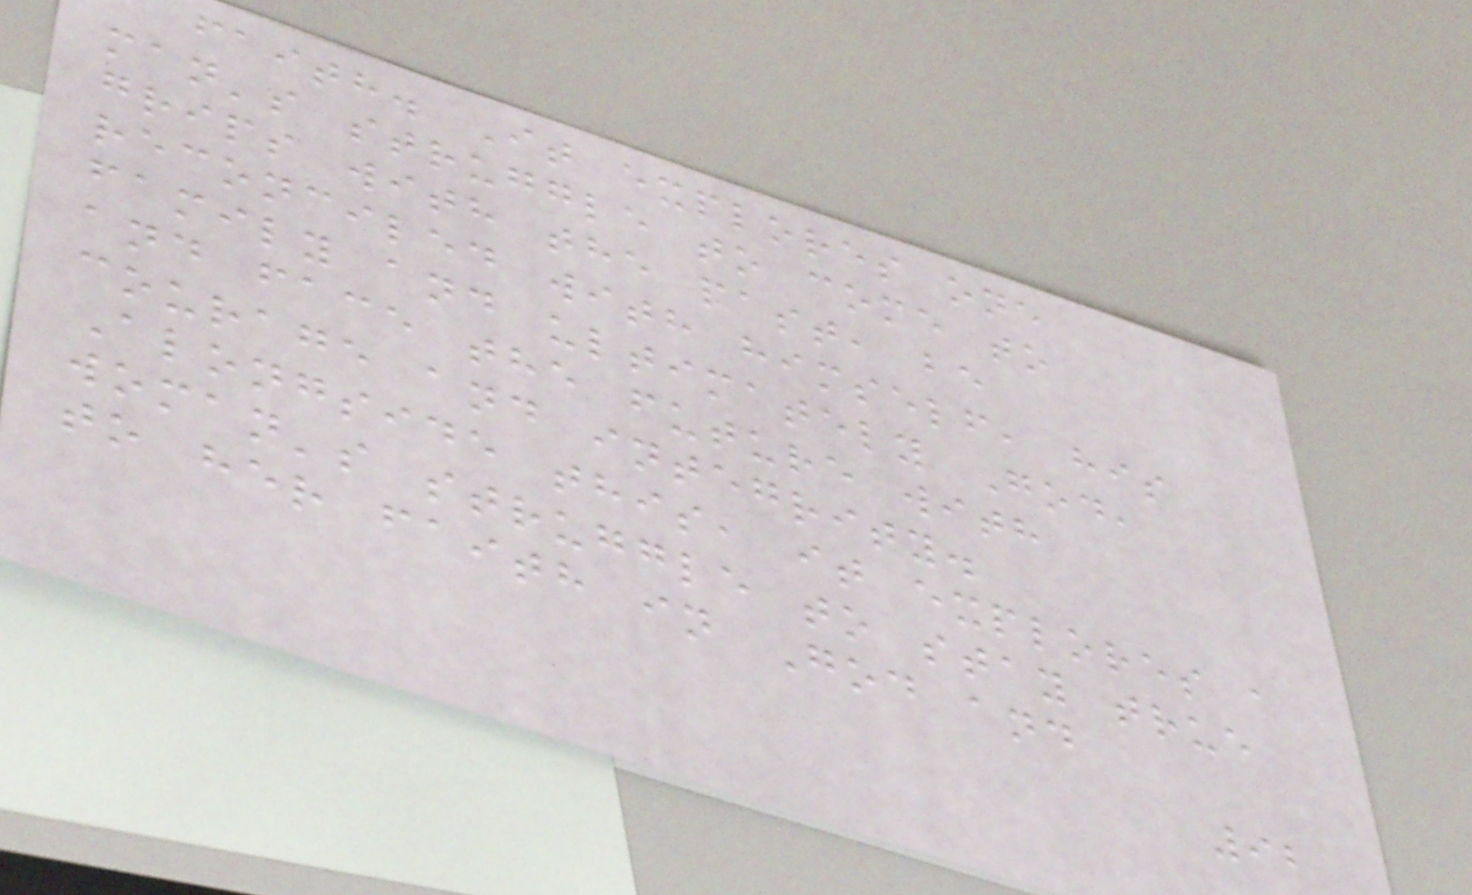faith. It explores one
man's struggle to come to
grips with the past, be
reconciled with himself, his
family and ultimately God,
and face the future with
courage and integrity.
Alongside this, it explores a
woman's struggle to stay true
to her faith in God and
92
